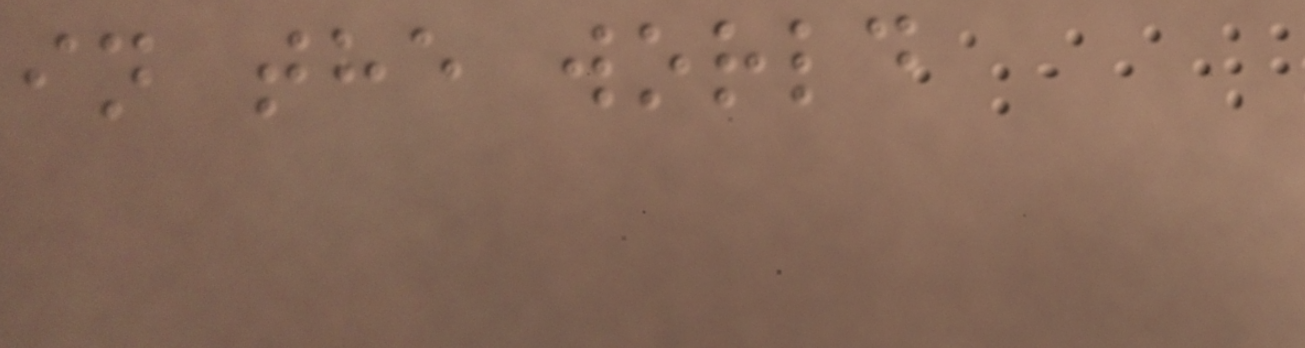in the world
